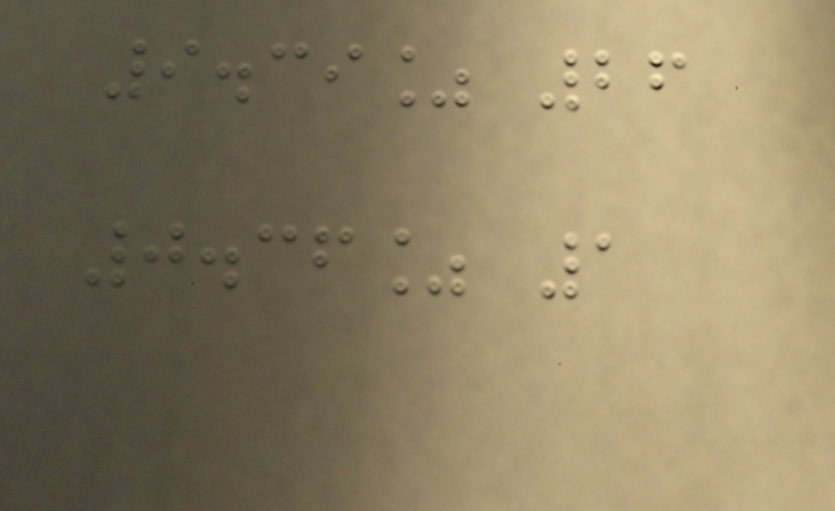9.39% 26
0.36% 1
